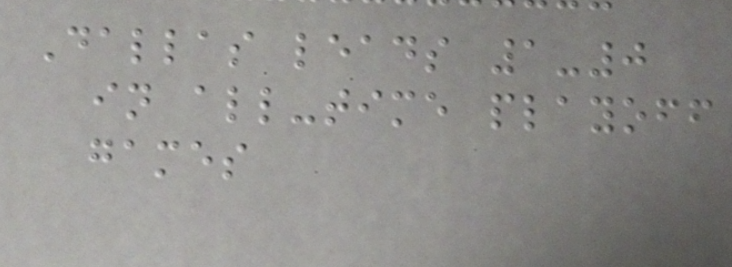Dallas leads 1-0
in all-time playoff
games
